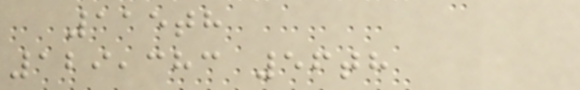115th
129,383 56th
